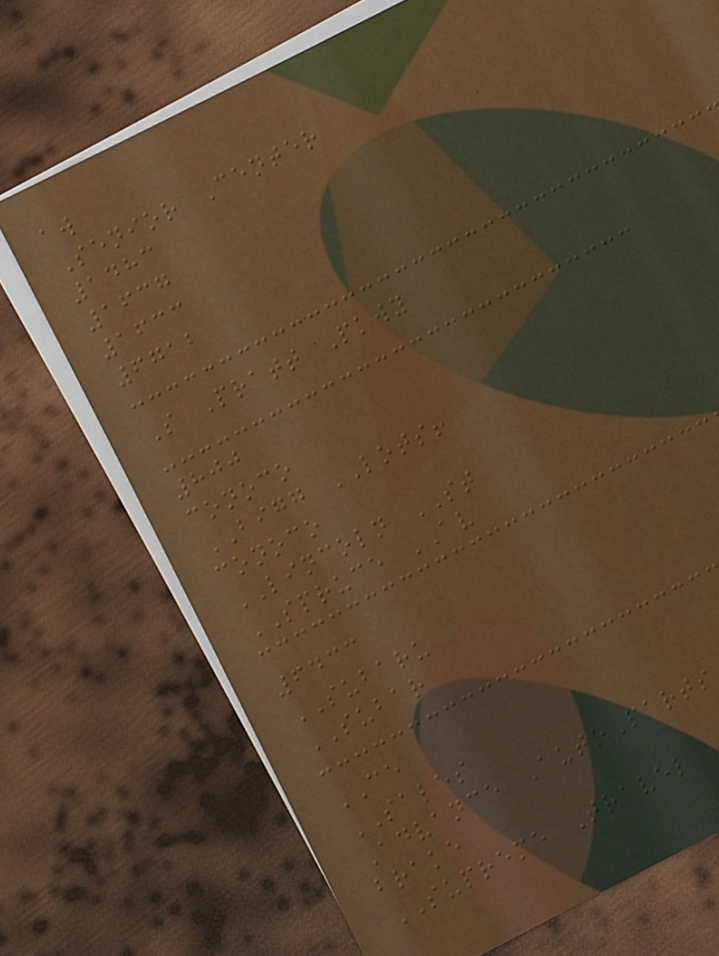aw
Senior Center
1483
1637
1633
6712
S Pratt Pkwy
800
conoco
BIGG LOTS!
conoco
LINCOLN ST
SPRUCE AV
6433
SUBARU
SUBAR
CE
SALES
Advance AutoParts
brake
SUPREME Travel
